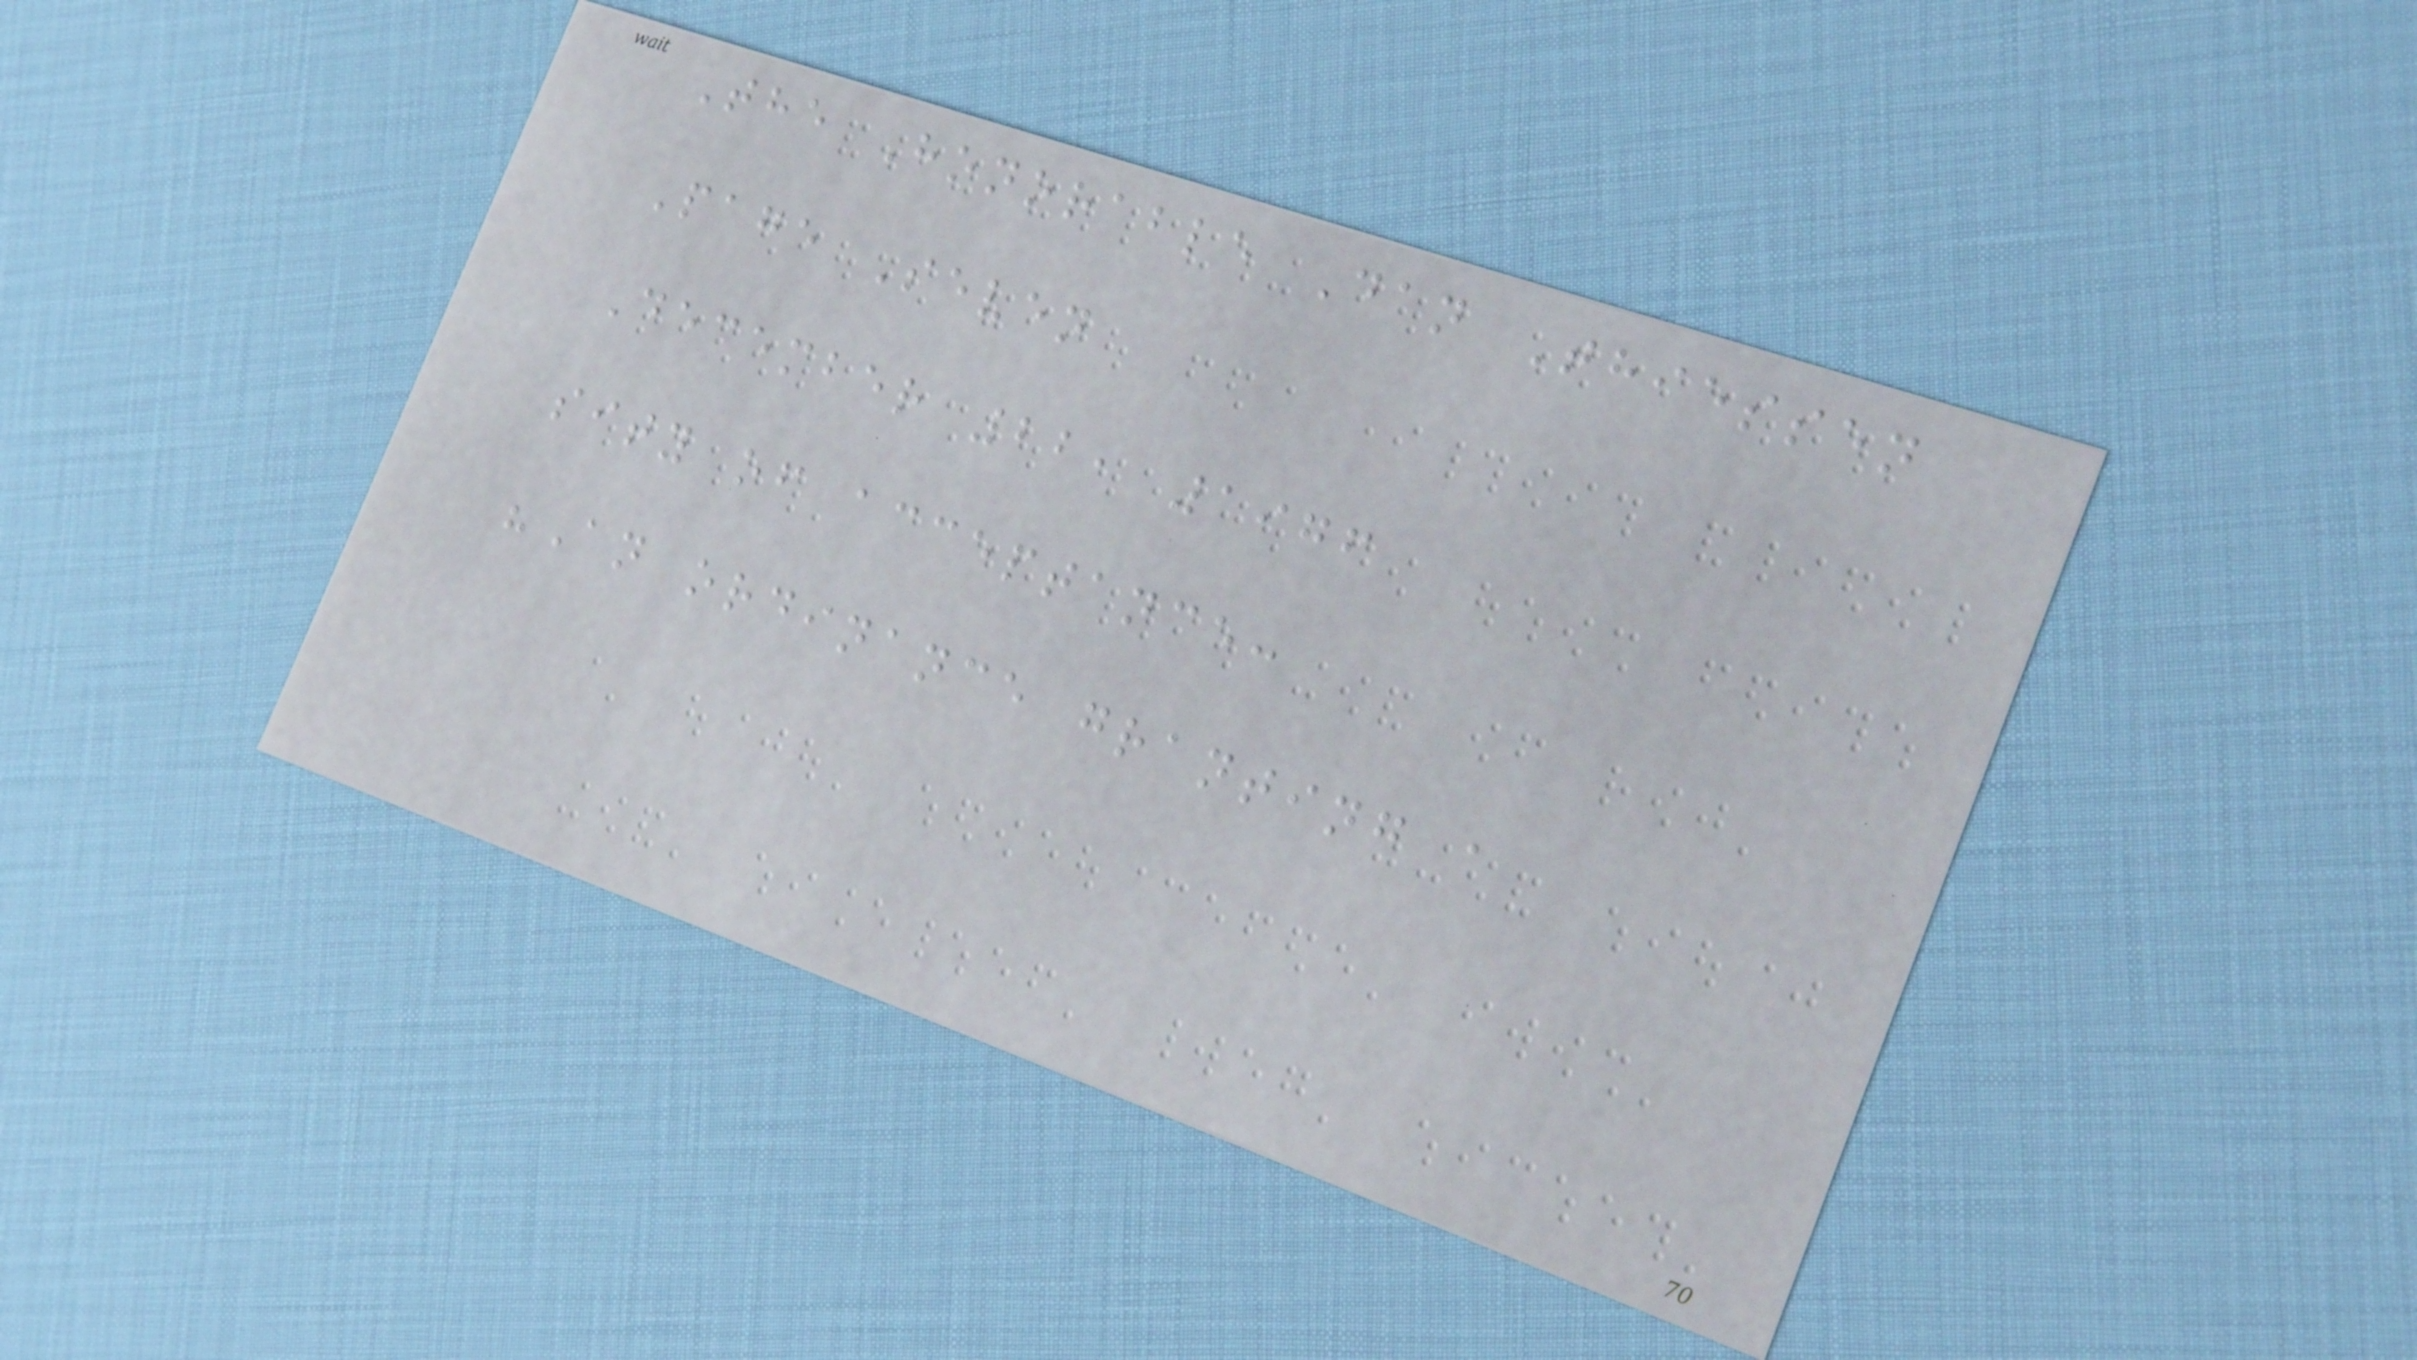The Honorable Dan Thiessen
Page Seven
December 22, 1976
sity of acceptance:
"An ordinance granting a
